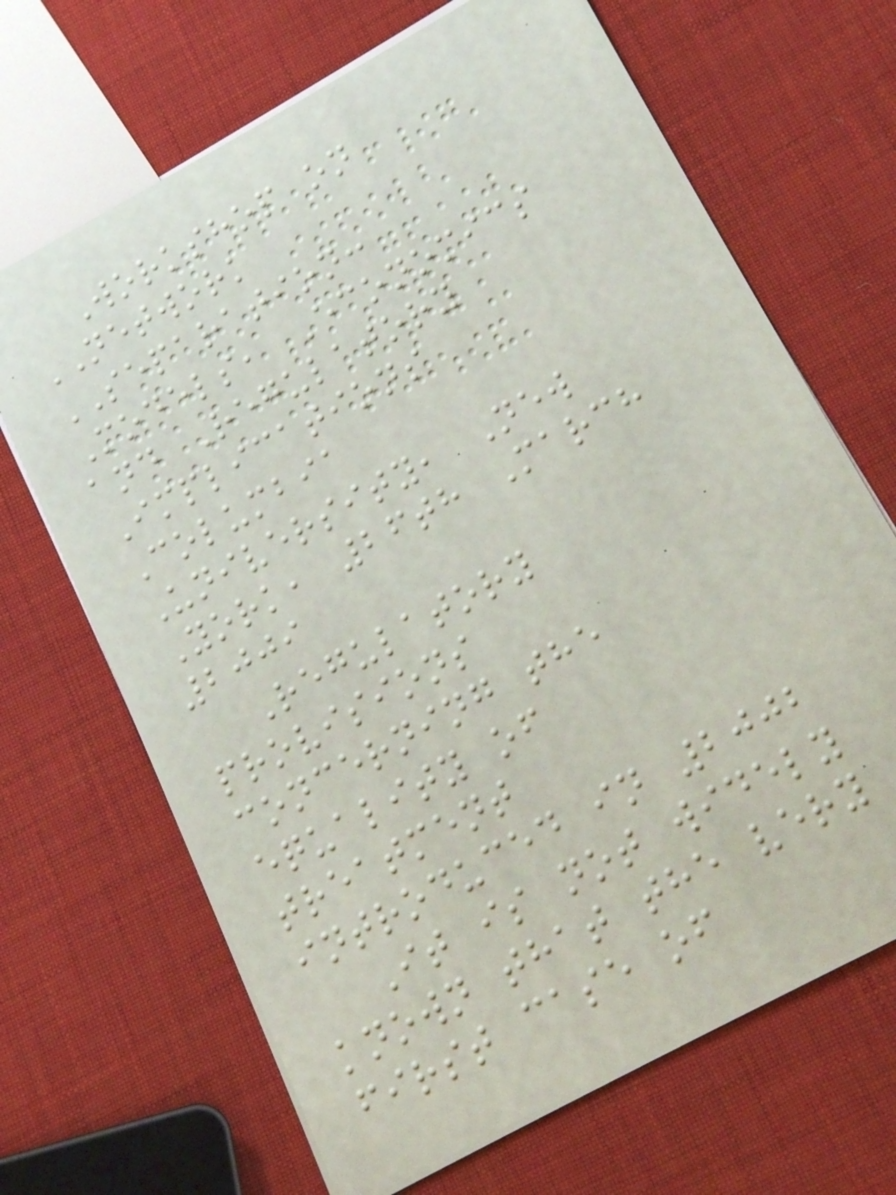Workshop on
NETWORK
SEPARATION:
Models, Economics
and Regulatory
Implications
Columbia
University, New
York, 26th March
2009
Regulatory
provisions
concerning the
equality of
treatment
introduced in 2002
It is not widely
known that the very
first case of
